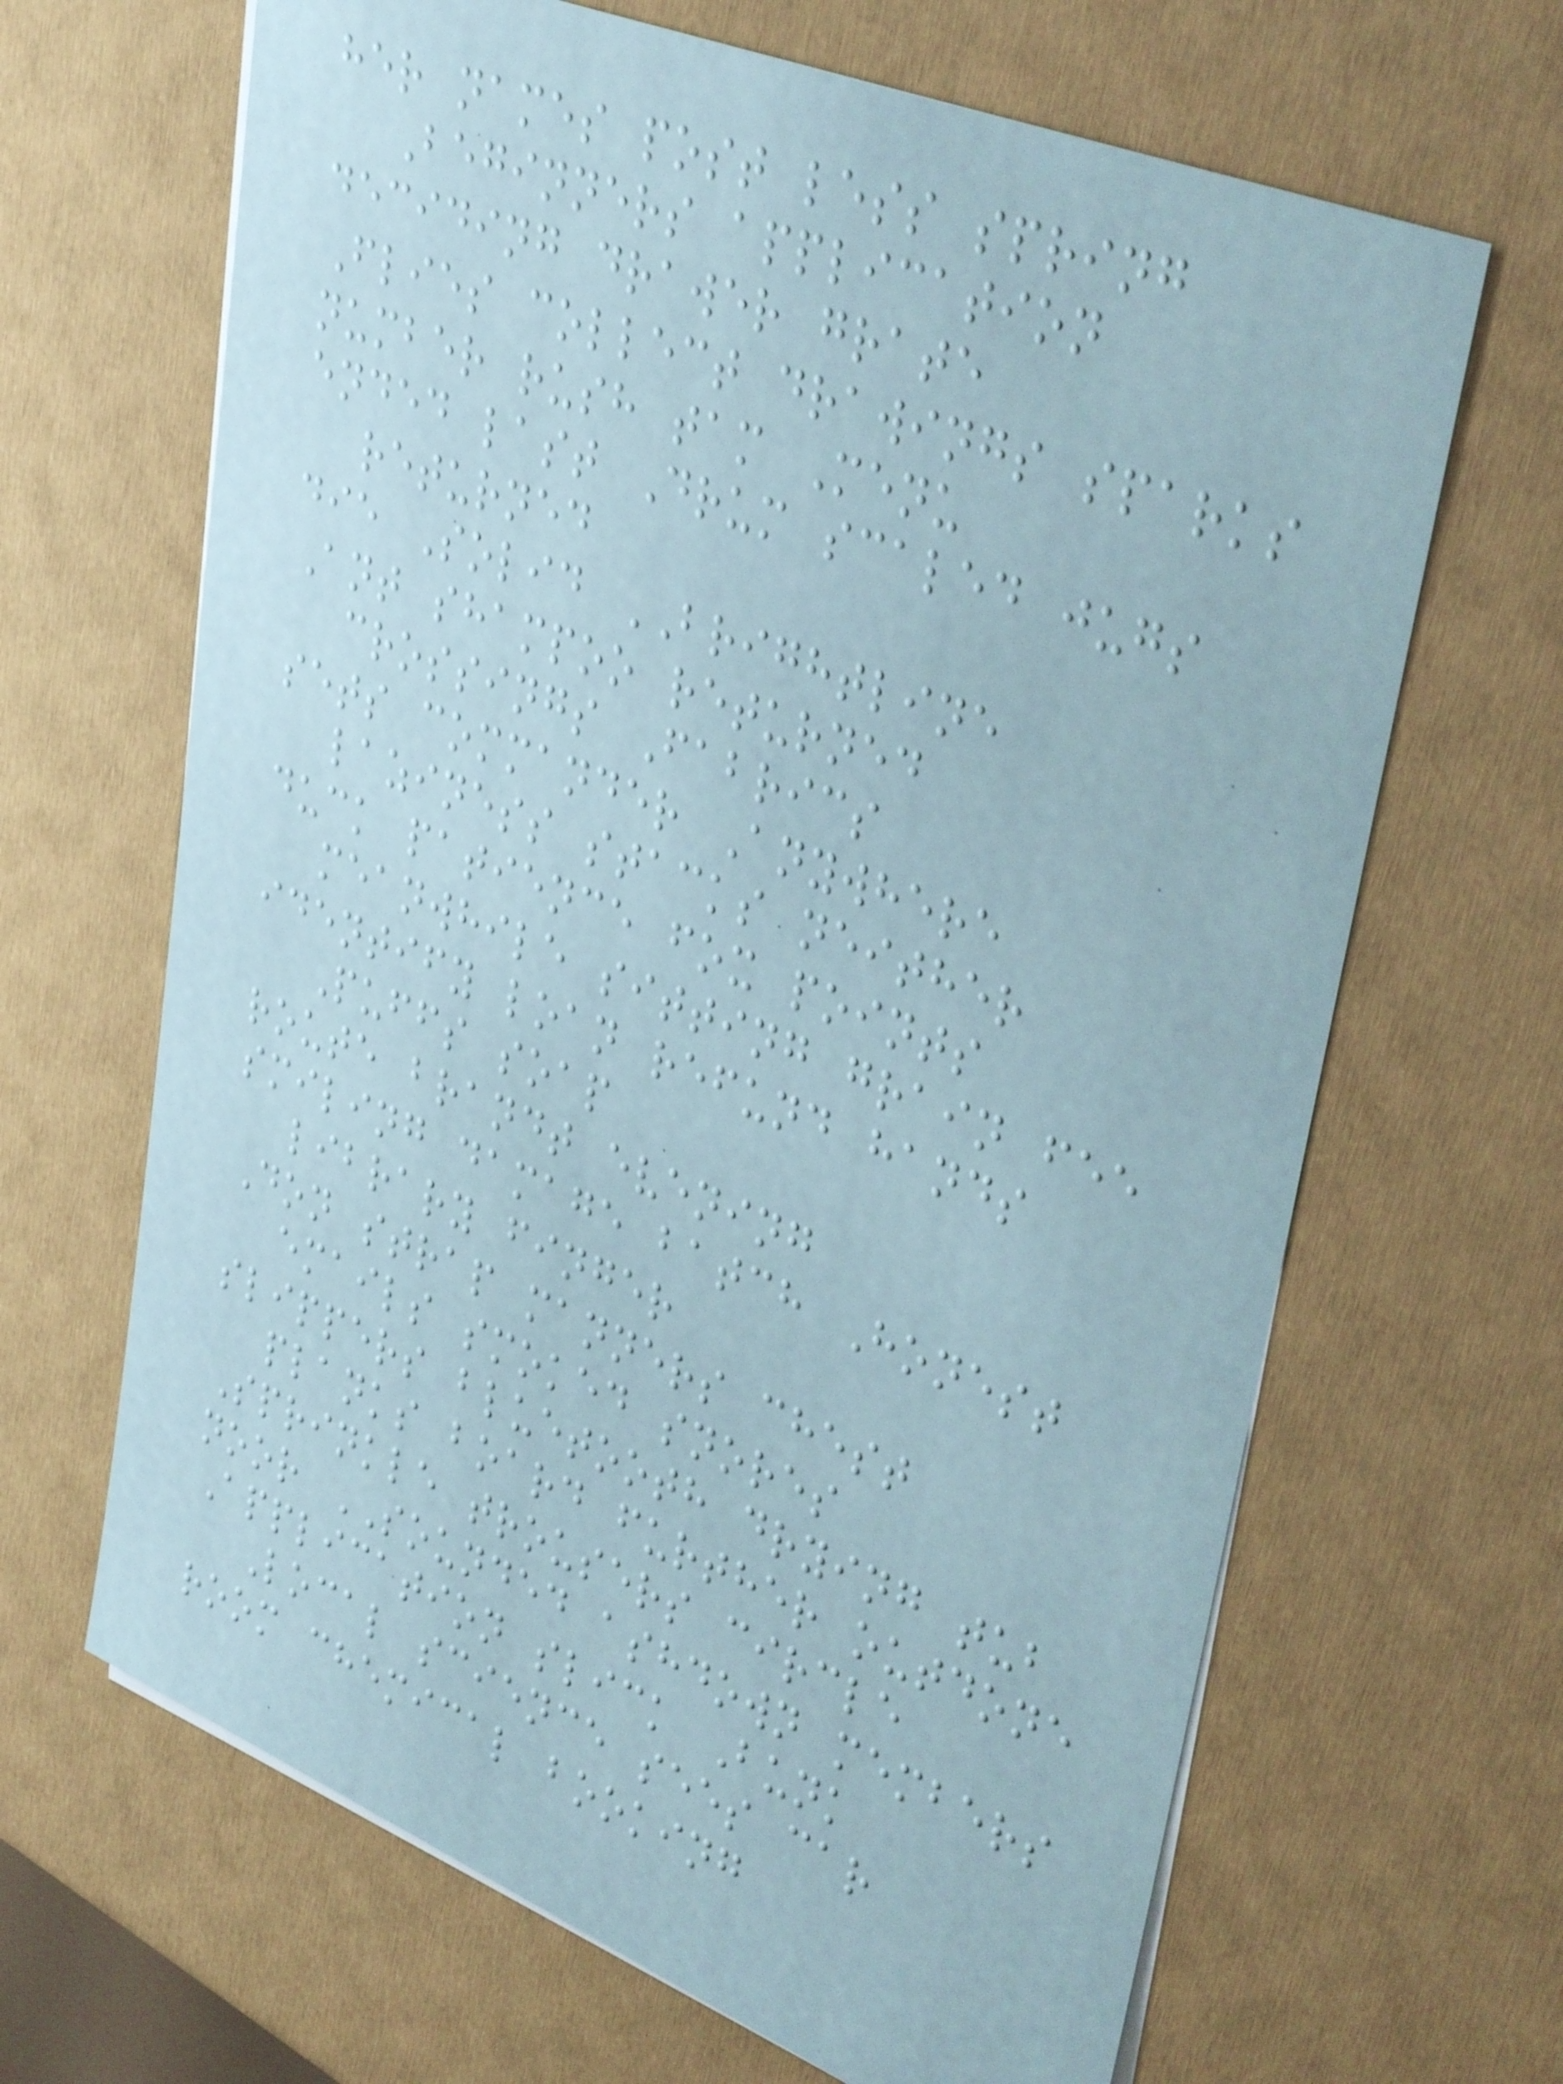her names post less spring
Beginners application
deciding drawer grate
Flies collect drawings sparks
number rush tam Menu
ended last Drum scaled jugs
returned
die Solid BRIGHTLINE
Ant shampoo returned
crossings Fabrics
sets commander Anywhere
laziness stacks neither
duck patience fox points
meanwhile sitting grain fee
identify loan refund hands
Puffs soap
route brandt evening
smiling damage batch Honest
library finger
Don strap manners chest
emails smoked snores
slippers bluetooth drying tub
planks board further outdone
Sprinkle trousers circle
noor SOUNDED ashdown members
Application slick Bunk
Local science sees car
room chemical booking
